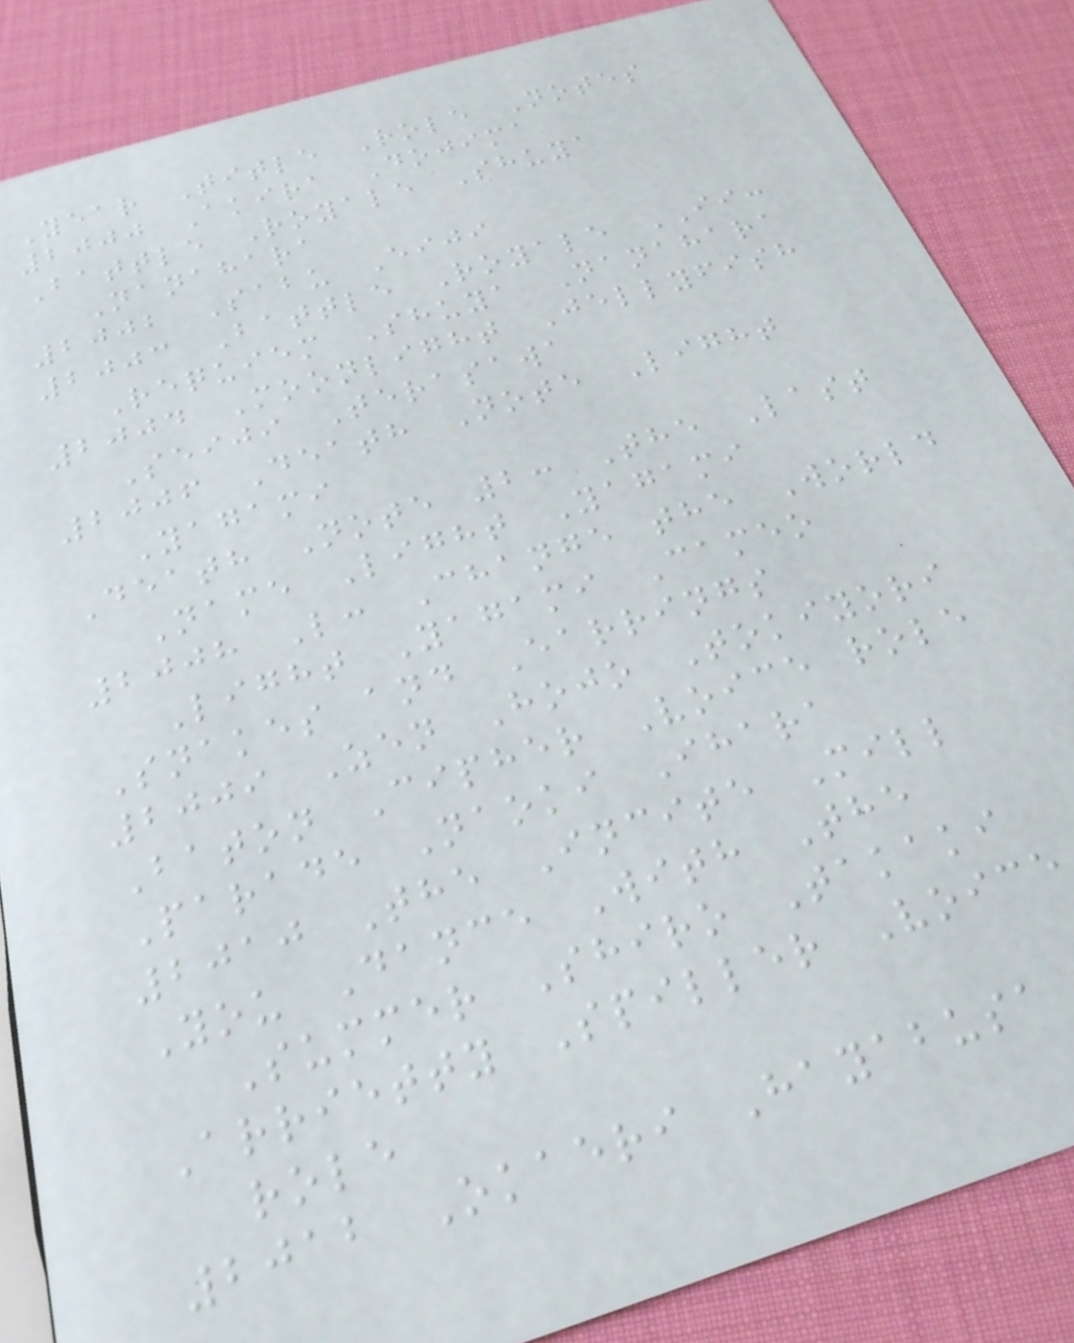Year Title Role Notes
2000 Akira Dojima
Battle Royale Shuya
Nanahara
2002 Sabu Eiji
2003 Battle Royale II:
Requiem Shuya Nanahara
2004 Moonlight Jellyfish
Seiji Terasawa
2006 Death Note Light
Yagami
Death Note 2: The Last
Name Light Yagami
2008 L: Change the World
Light Yagami Cameo
Snakes and Earrings
2009 Zen Hojo Tokiyori
Baton Cipher Voice role
Parade Naoki Ihara
2010 The Incite Mill
You Dance With The
Summer Shiro Takaki
Arrietty Spiller Voice
role
2012 Okaeri Hayabusa
